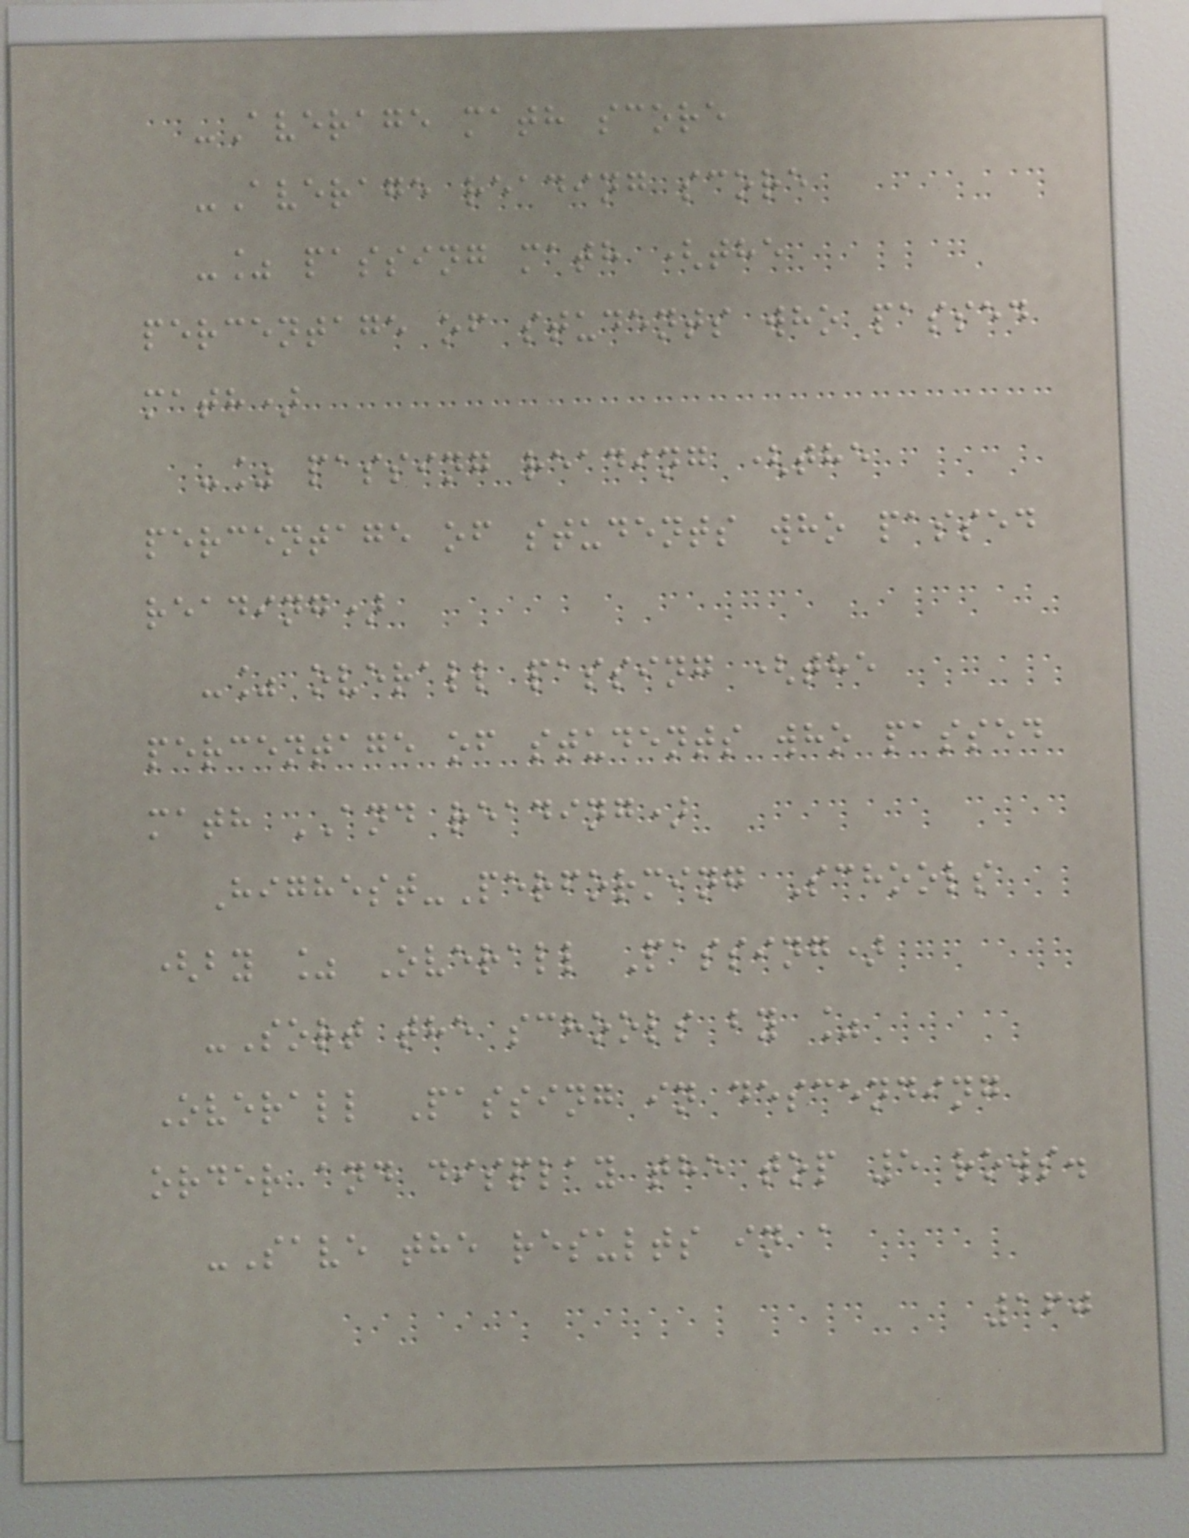-Average math score
-Average reading score
-% passing math (the
percentage of students who passed
math)
-% passing reading (the
percentage of students who passed
reading)
-% overall passing (the
percentage of students who passed
math AND reading)
Highest-Performing Schools
(by % Overall Passing)
-Sort the schools by %
Overall Passing in descending
order and display the top 5 rows.
-Save the results in a
160
